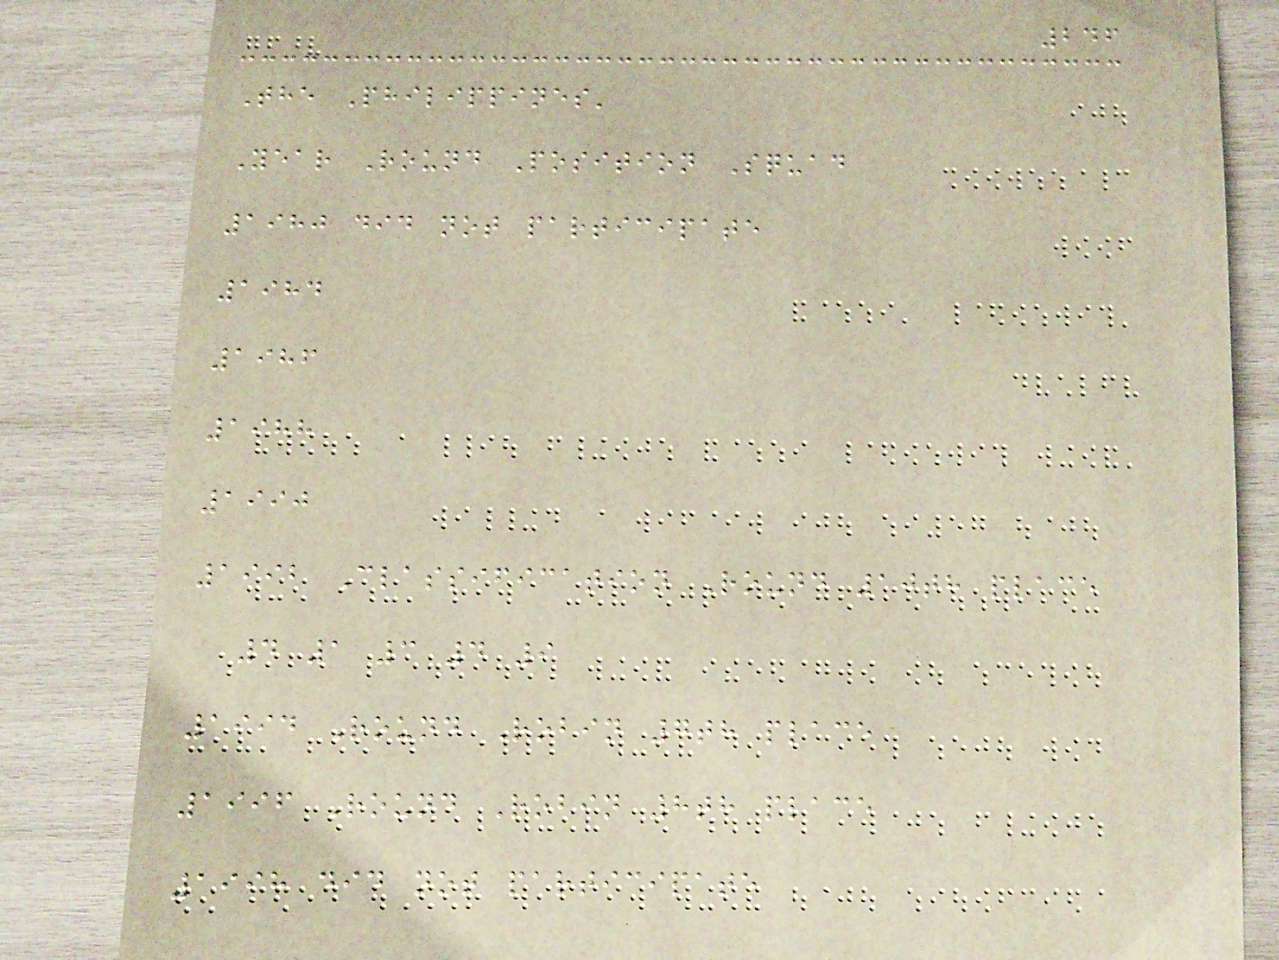246
The Philippines'
Year Round Position Squad
1980 did not participate
1984
1986
1988
1990
1992 Classification Round 10th place
4 1 3 4 9
1994 Round Robin 7th place
1996 Round Robin 8th place
1998 did not participate
